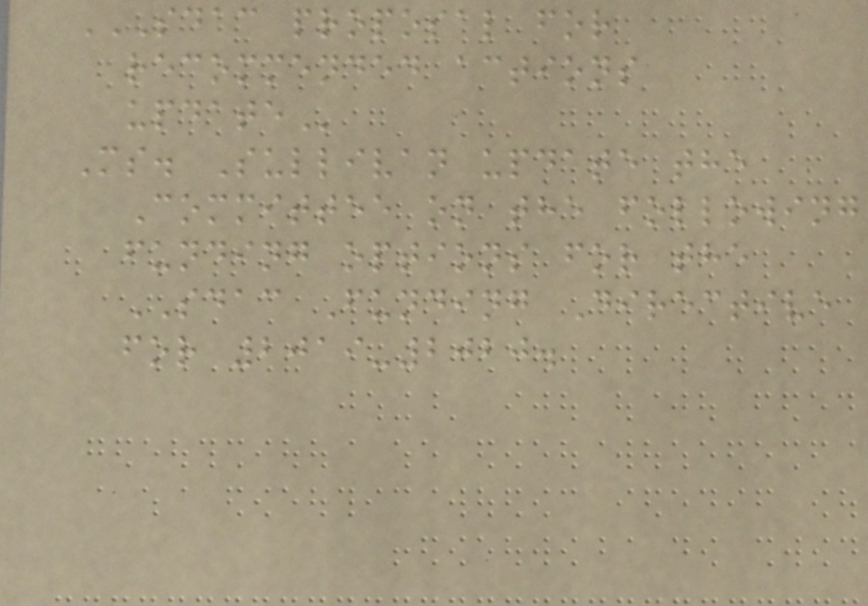SDAC PROPOSAL FOR
RECOMMENDED ACTIONS
UPDATE
Ms. Sullivan update the
Committee on the following
funding options for the
SDAC Funding Directive
for 2019-2020.
